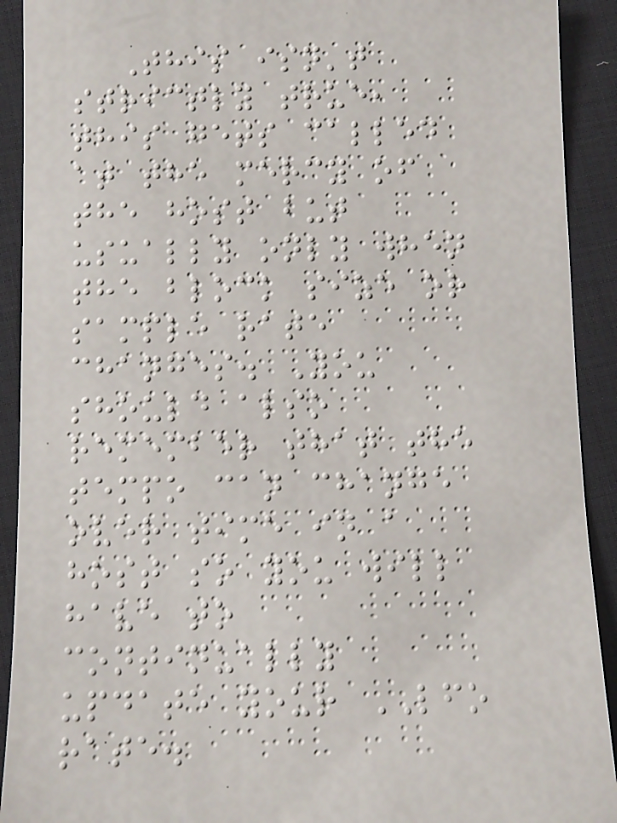This isn't
strictly true,
this gets called
at the mercy of
the host but
usually only when
the block size or
sample rate
changes. You
should also
remember that the
tempo can change
over time in a
host so you will
have to
continually
update your LFO
rate.
